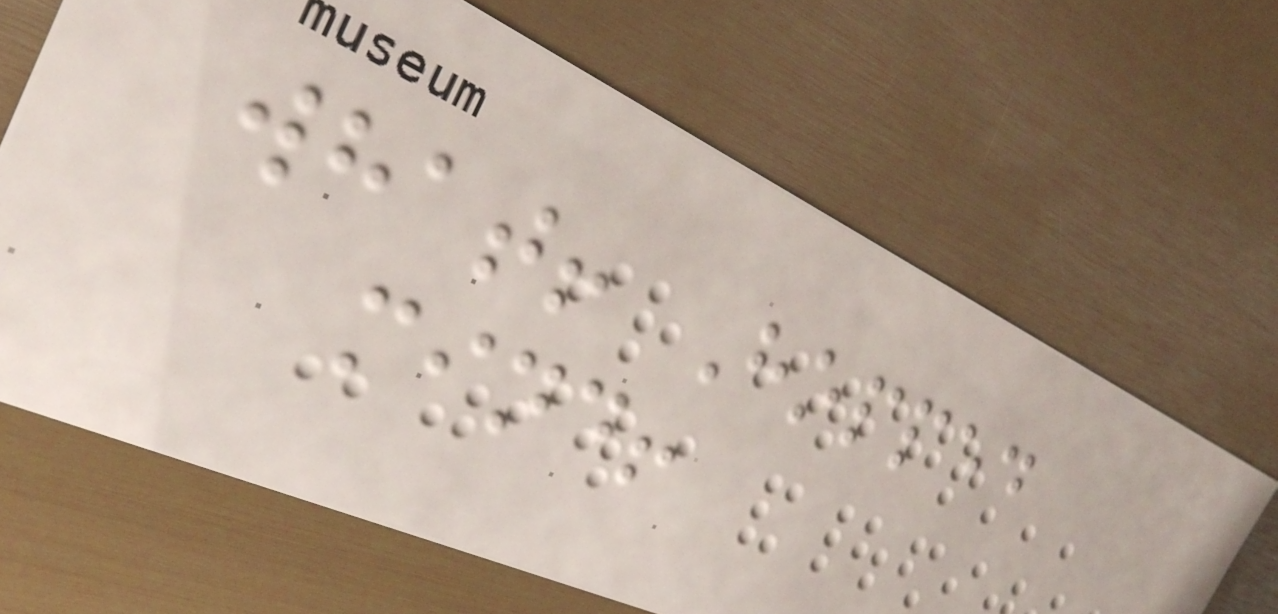what! Hopped
mind!
